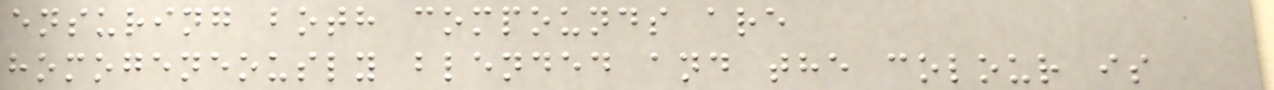ensuring both compounds are
homogeneously blended and the colour is
